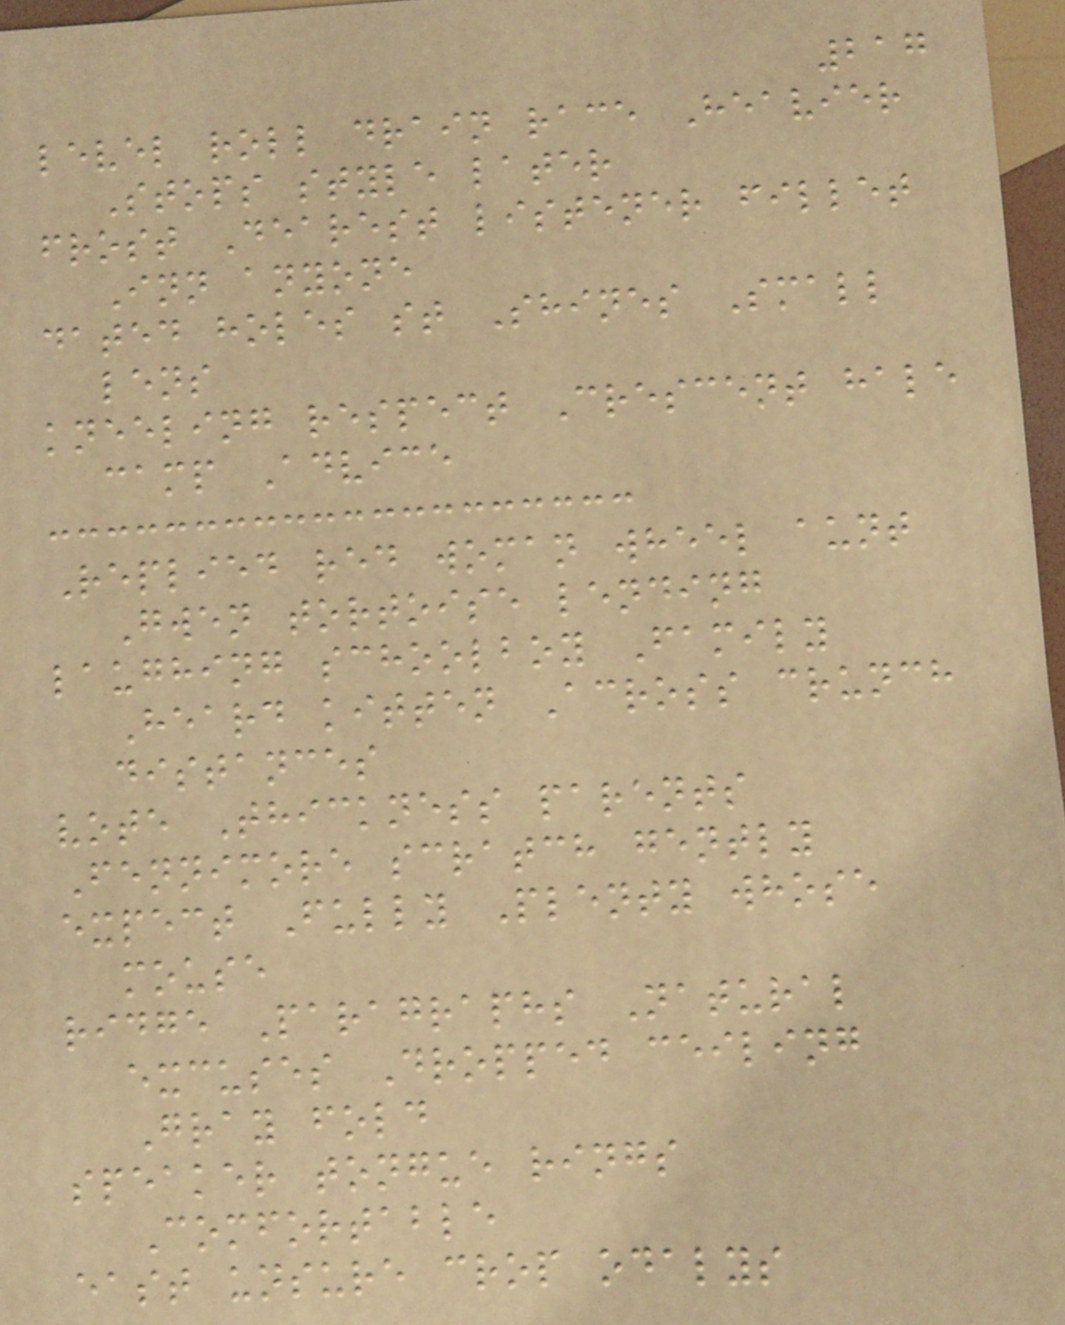217
level roll drain race Heavier
Stops style later
frost Dearest listener fillet
Inn anyone
dated holes st Shines Small
lens
kneeling respect Crescent hale
camp Advice
Replied red woman wheel aunt
Gwen tortoise lending
laughing schoolboy Family
Heard kitten Across crunch
distances
vote Thickness parents
Fennimore scratch gently
expect Fully Plenty whose
mouse
ridge Paragraphs Natural
excuses Dropped ceiling
Gray fold
speaker tongue rings
Comfortable
east unsure crop odalys
